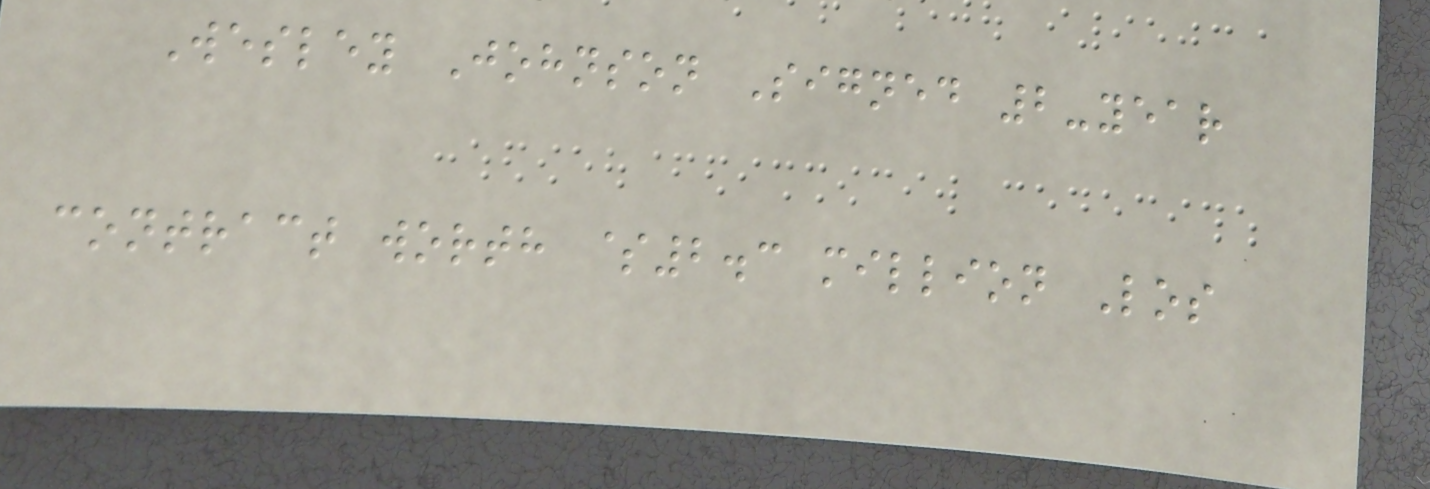Wesley Johnson Signed 2-year
contract worth $2.3 million Los
